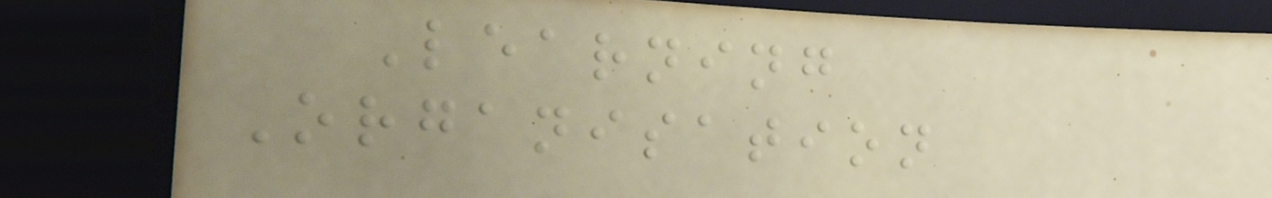Learning
Organisation
